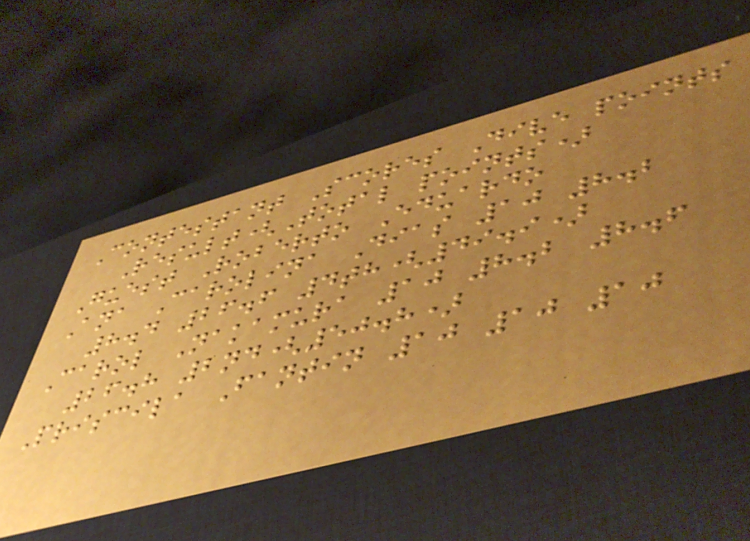Contestant Scores Dive points
Result(Total points)
Guest Roberto Eduardo
Ana Carolina Dias 10 8.2
8.4 26.6 4th(49.9)
Carol Nakamura 10 8.2 8.6
26.8 2nd(50.8)
Priscila Fantin 10 10 10
